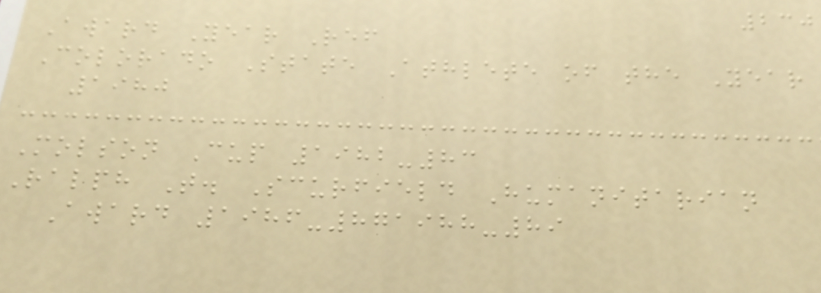230
Award Year Ref
Colorado State Athlete of the Year
1980
Molson Cup 1982-83
Ralph T. Scurfield Humanitarian
Award 1986-871988-89
